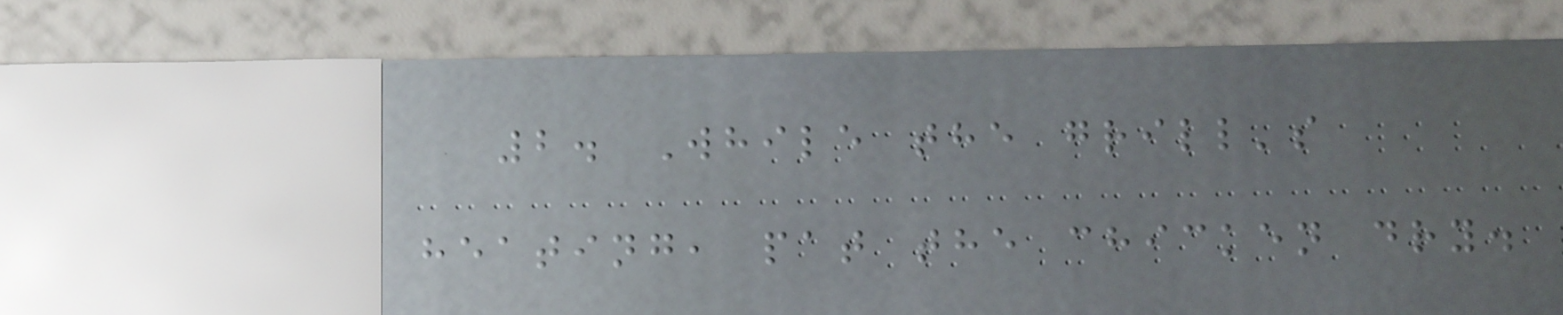2. While the grill's
heating, pat the chicken dry.
